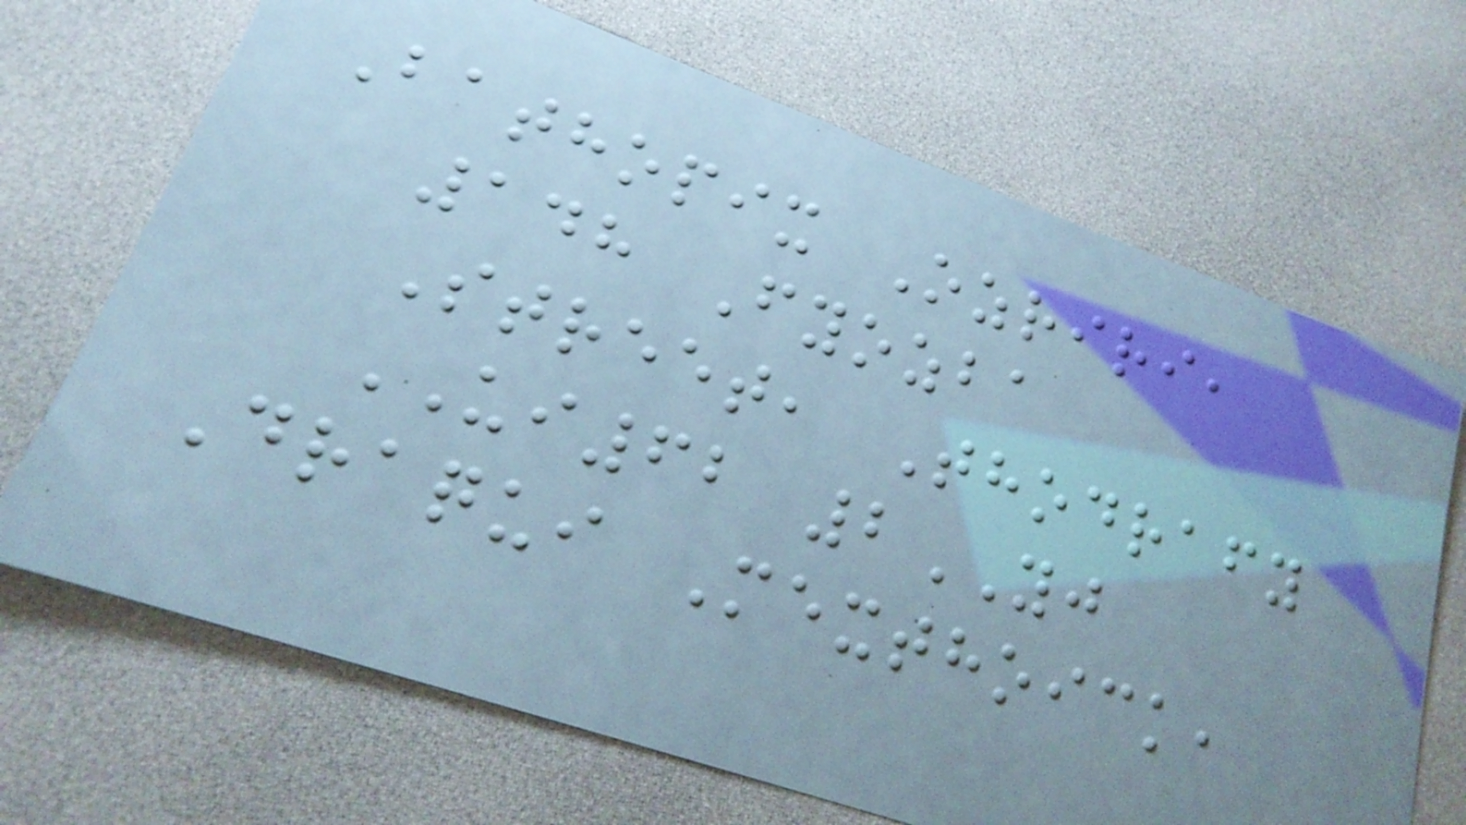Bathopix Ozriri,
148 Fyozba
Street, Thodrafy
UI62 2YJ
Draqui Mexthoick,
